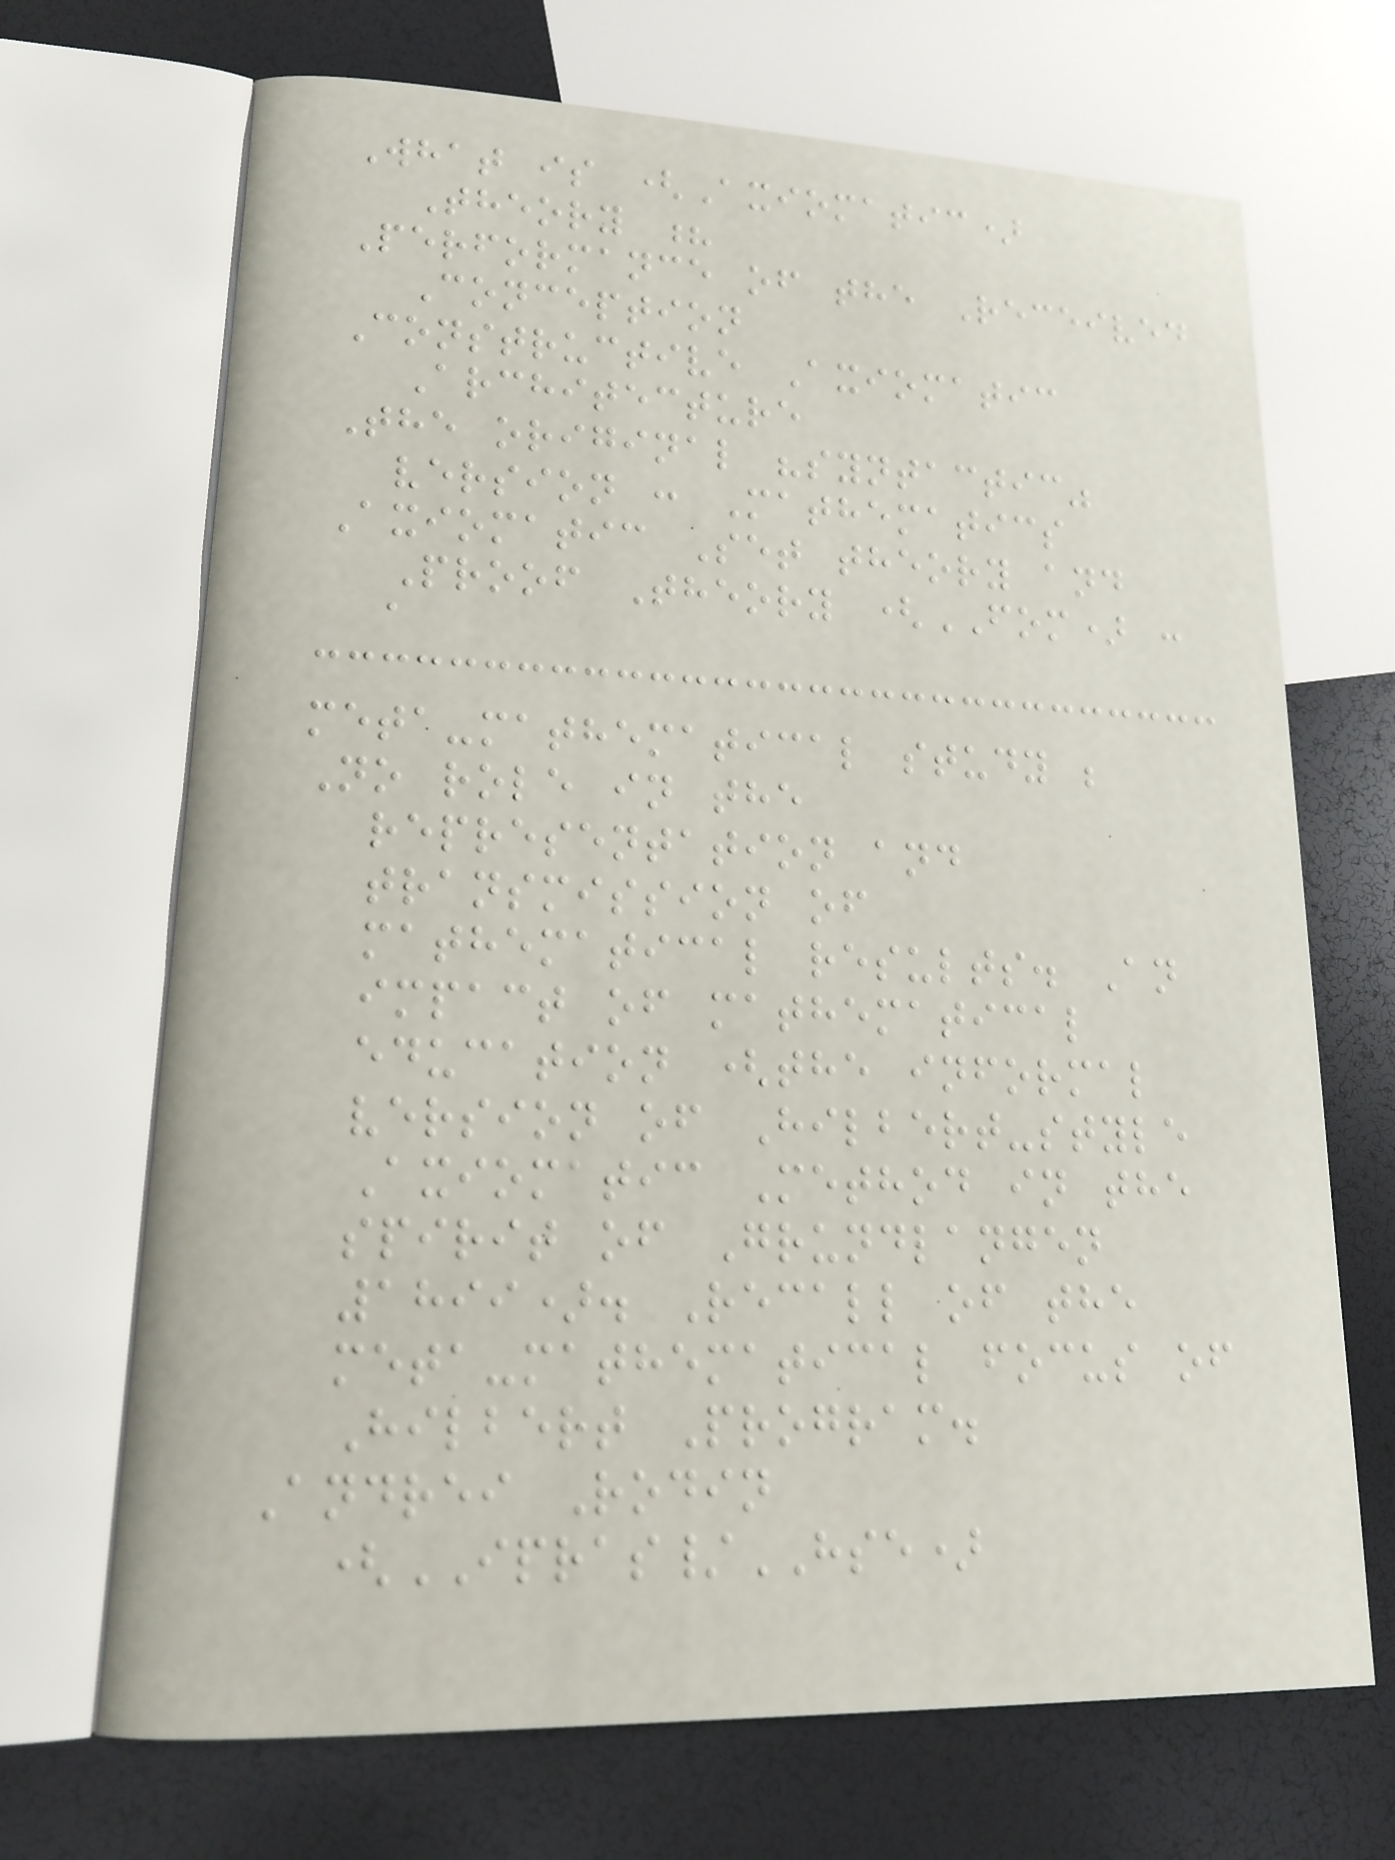What is (Axiomatic)
Theory ?
Performance of the Received
Conception
Constructive Axiomatic
Architecture
The original "syntactic"
version : Mathematics
Axiomatic Set theory and
Proof Theory (FOM) :
a
meta-mathematical study ;
No role in the
representation and
transmission of
mathematical results. An
impact of mathematical
education (the informal
version of Hilbert-style
Axiomatic Method in the
spirit of Grundlangen
1899). Recall of the
meta-mathematical focus of
Hilbert Program.
Andrei Rodin
(IPRAS/HSE)
